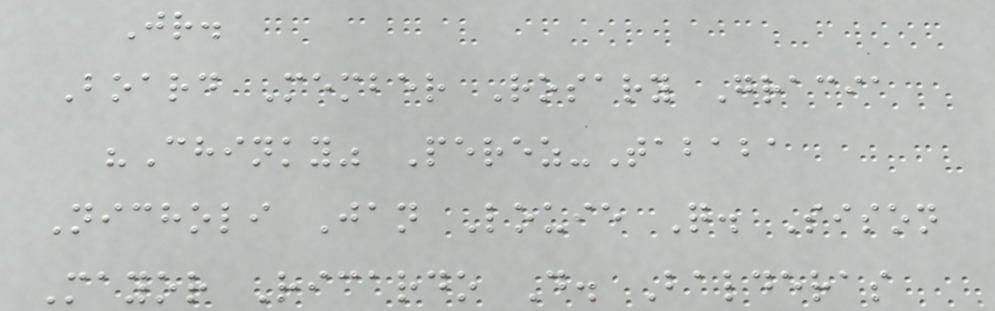Jr.
Board Member Rosary Gracia
"Chinky" Perez-Tababa
Nicholi Jan Louie Q. Sison
Mayor Ricardo D. Balderas
